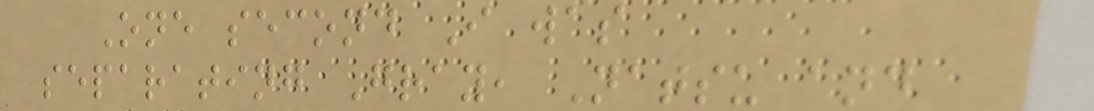One second I was
separating Gray, Natsu and
